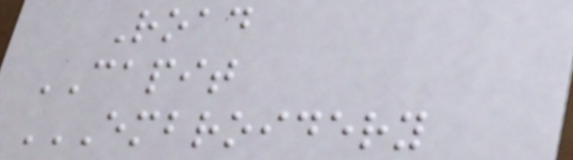Road
CAPIT
EMBROIDERY
